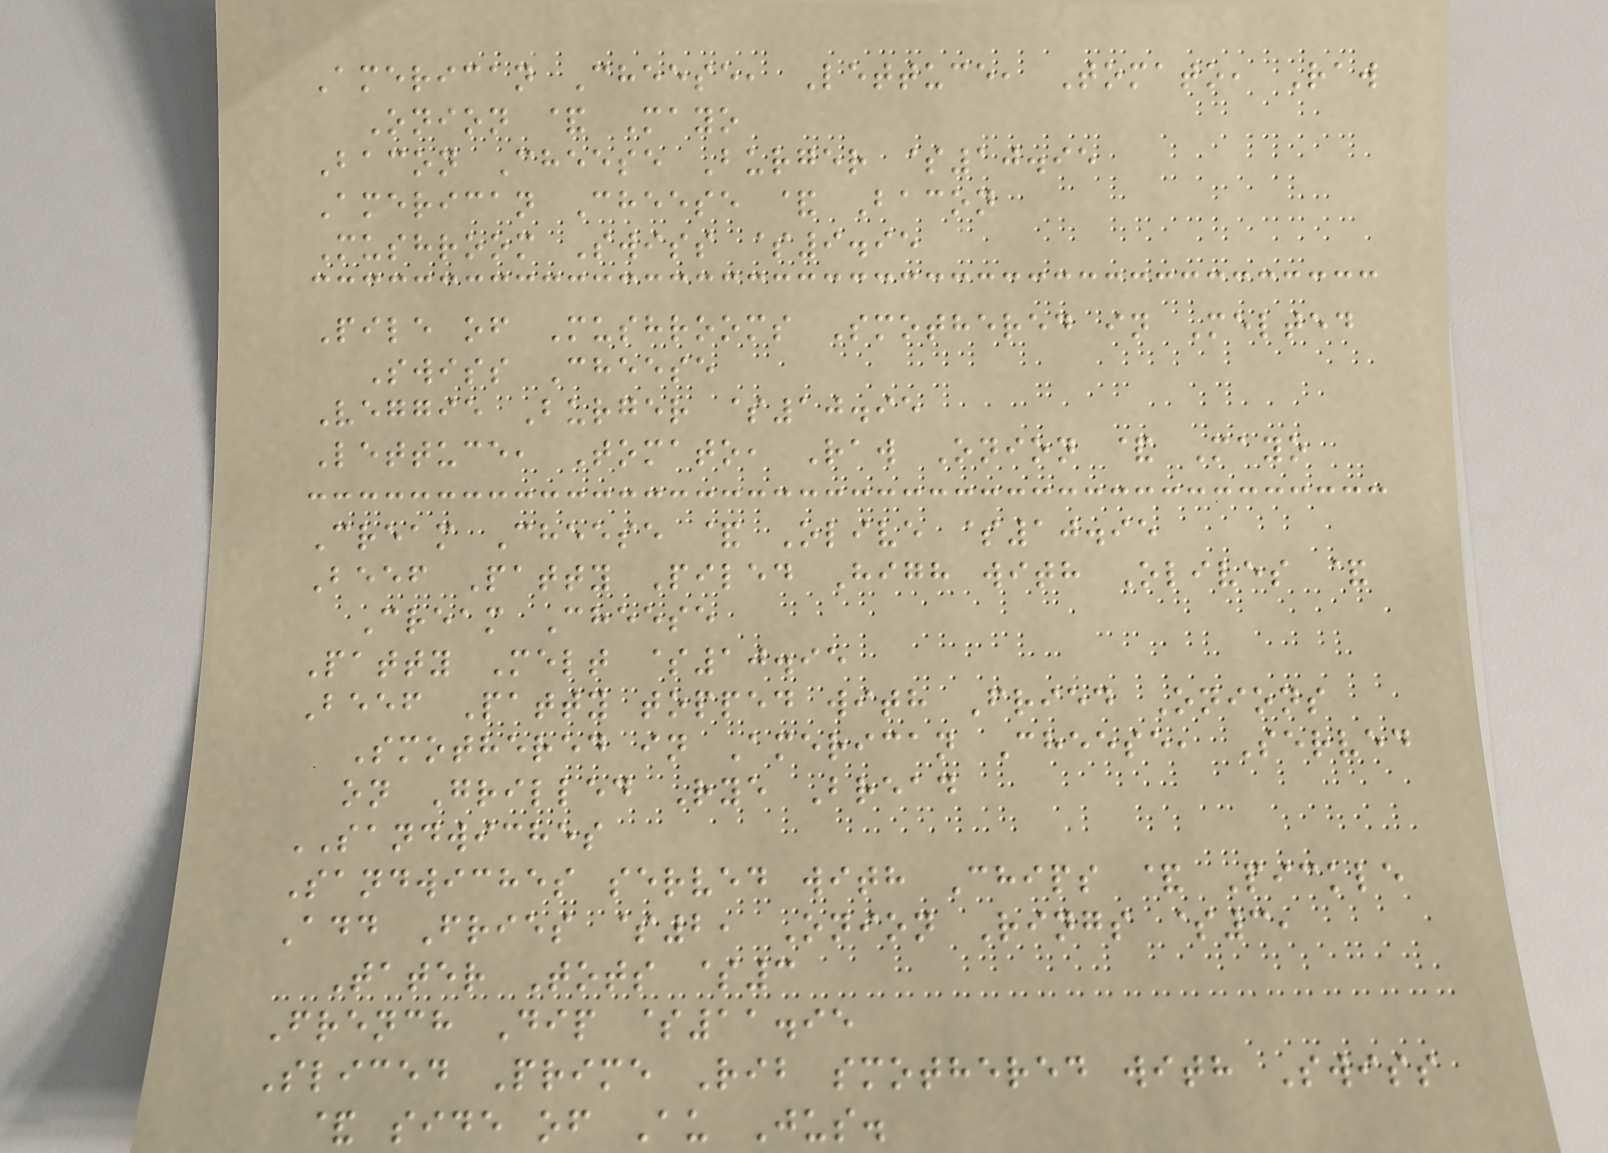American Cheese, Lettuce, Tomato, Raw
Onion & Mayo
Bacon Cheese Burger $10.95
American Cheese & Bacon
Mushroom Swiss $9.95
Pile of Mushrooms Smothered in Melted
Swiss Cheese
Veggie Burger $10.95
Lettuce, Tomato, Raw Onion & Mayo
Cream Cheese & Olive $10.95
Beef Patty Piled High with Olives &
Cream Cheese
Patty Melt $10.95
Beef Patty topped with Fried Onions
Smothered in American Cheese, Served
on Grilled Rye Bread
SANDWICHES
Sandwiches served with Chips & Pickle
Add Fries $2, Onion Rings $3,
Tater Tots $3
French Dip $11.95
Sliced Prime Rib smothered with Swiss
& side of Au Jus.
